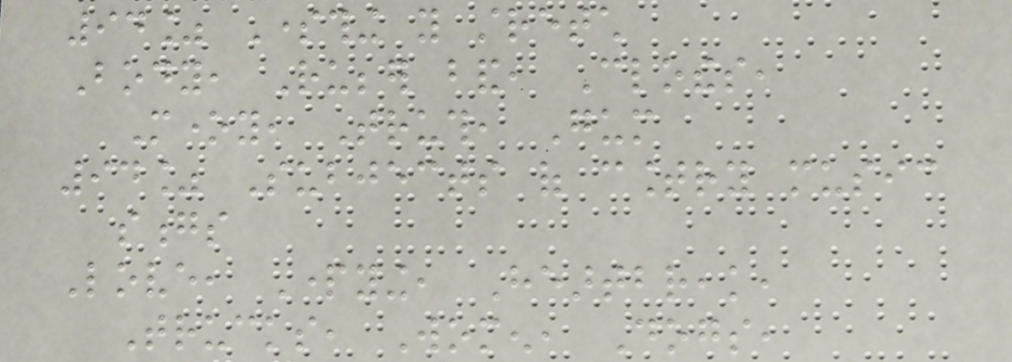94% Something you stretch
Body, Rubber band, Clothes,
Money, Truth, Gum
94% Subjects of country music
songs
Love, Partying, Heartbreak,
Trucks, Women, Dogs,
